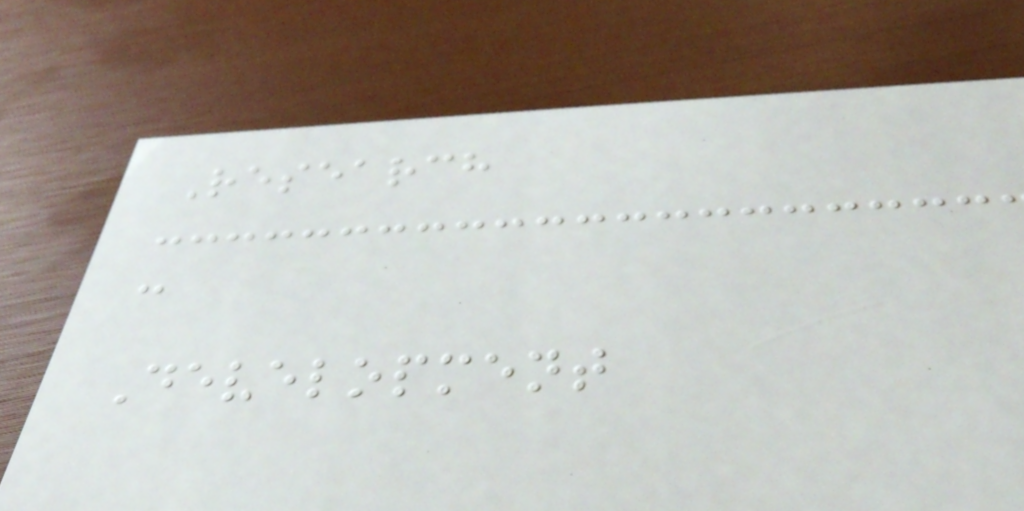Research
-
Development
